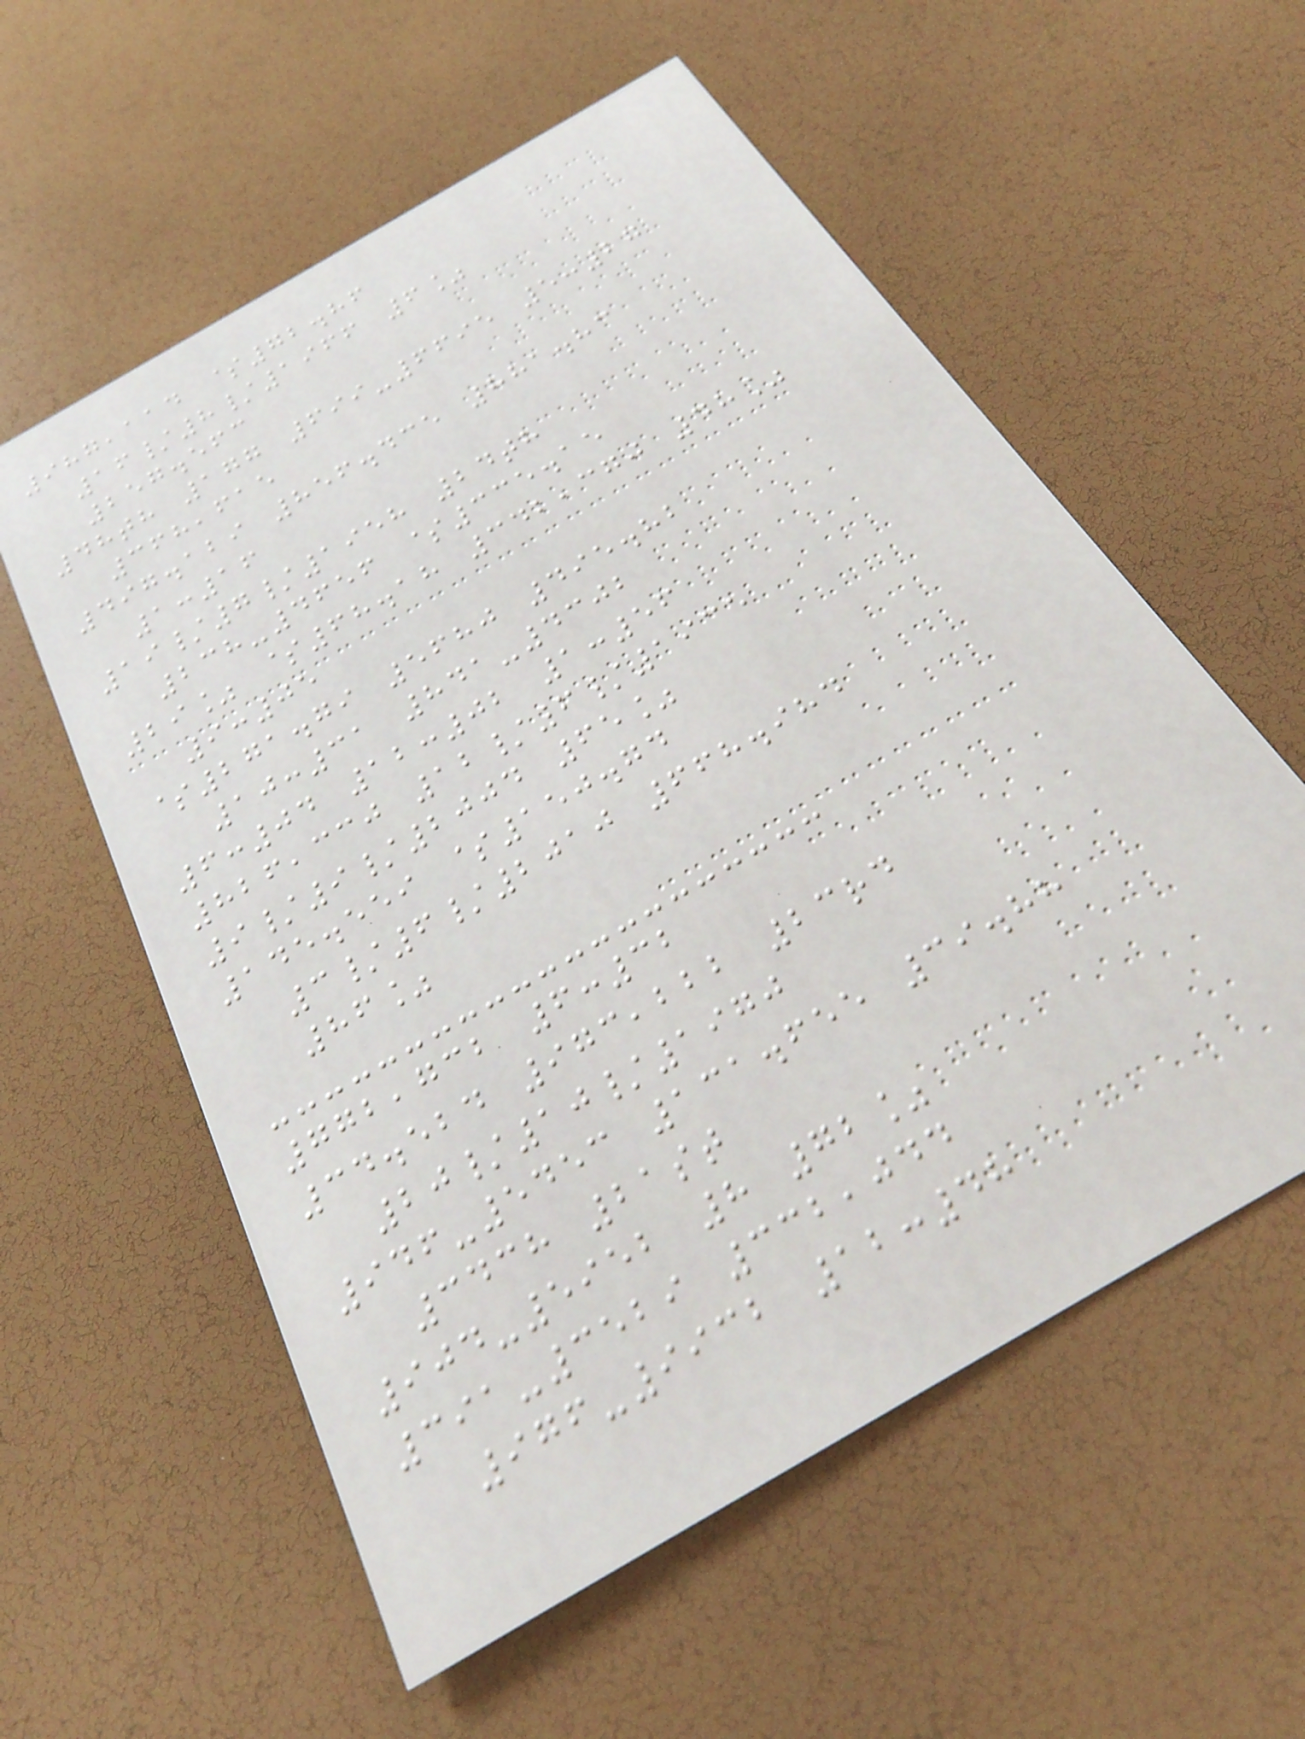987,114 $72.86
16/8/1966 6%
257.563
48th 177 699-6695 5:27
368,615
497.129 856.435 881.83
1:16
19/7/1958 24th
238-4656 $335.15
29% $68.18 342,370 48%
9:05
$271.79 5680 495.82
10:31 841-4302
6:04 12:02 1:56
826,330 12/6/1935
9/9/2004 65%
145.559 $150.74
3/6/2010 668.984
86%
772,732 6:32
34.524 973,222 23rd
20/10/1970
946-5453 131.655 39.88
3438 21st
904-5952 8 72%
391-3529 332,044
976-9932 12:48
